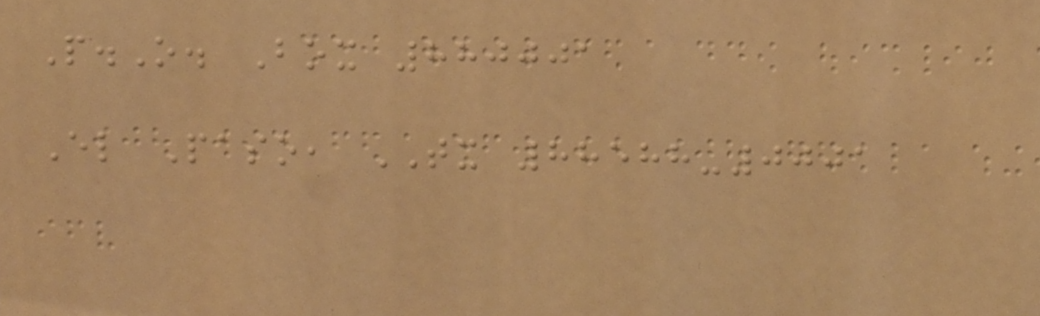P.O. Box 880001
El Paso, TX 88588-0001
